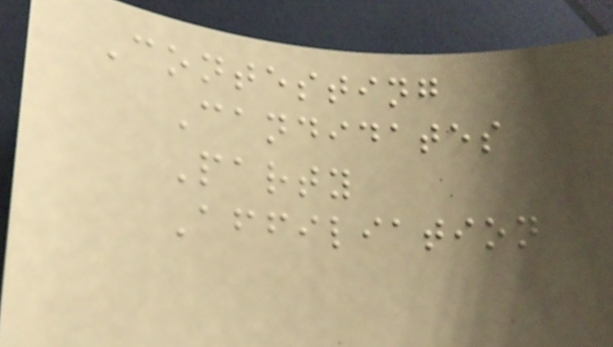Contesting
Candidates
Party
Affiliation
